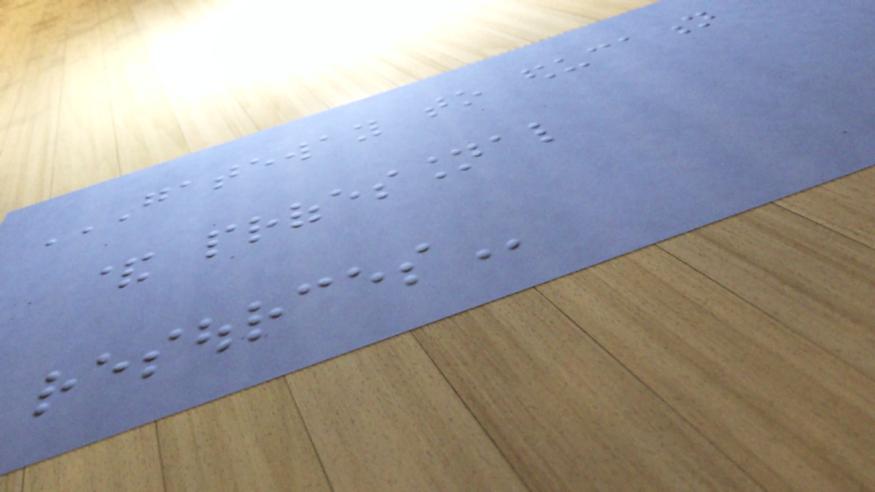GATEWAY TO EDUCATION
& PROFESSIONAL
RESOURCES
